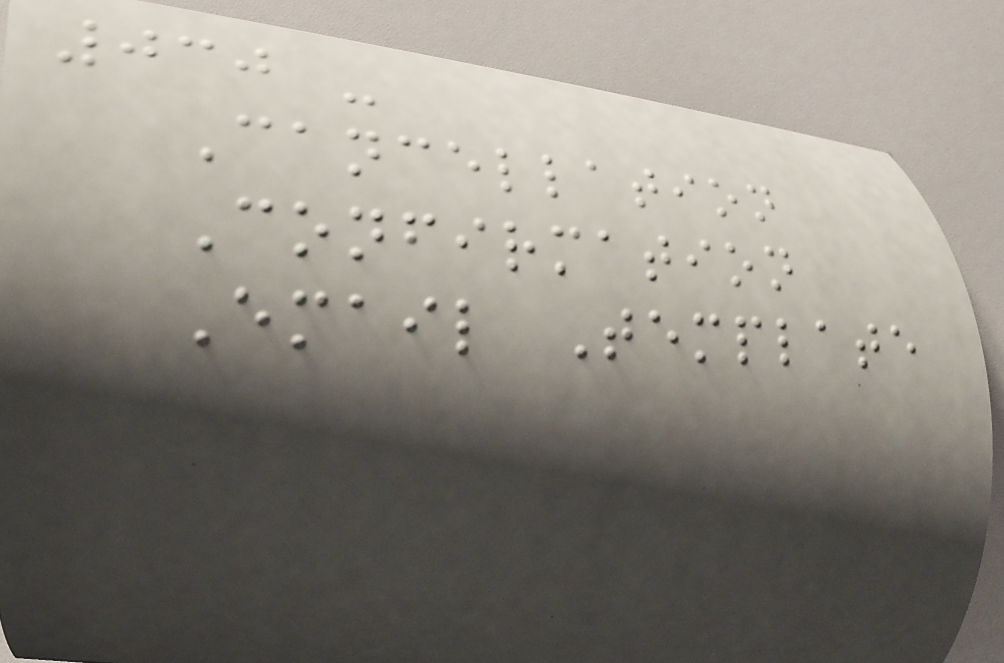030 -
Cancellation
Confirmation
Email Template
